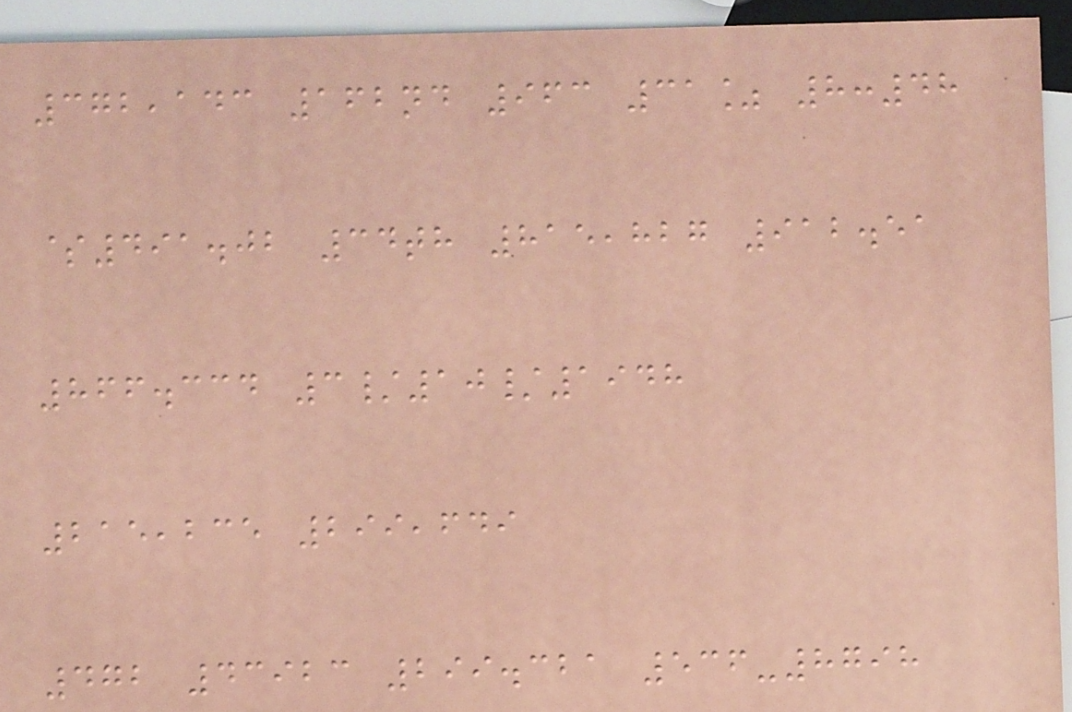372,143 162nd 963 31% 8:48
$491.02 34th 815,827 912.51
866.334 3/10/1948
215,235 299,649
472 43923 299.321 536-8798
